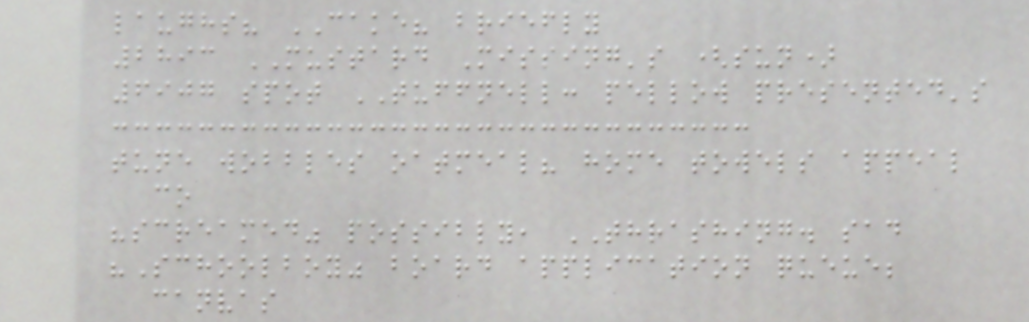laughs? CAKE? briefly
2893 MUSTARD Missing's (sun)
6907 spot TUFFNELL: pellow presented's
tune wobbles oatmeal? home towels appeal
co
"screamed" possibly, THRASHING. sad
"Schoolboy" board application queue;
canvas
